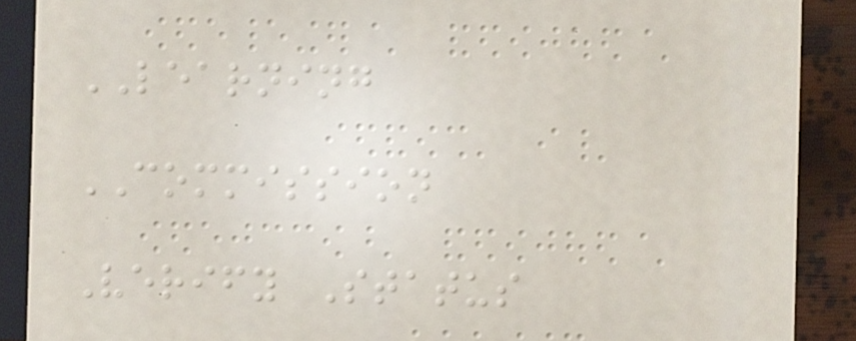LEARNING
COMMISSION
Verify Status
